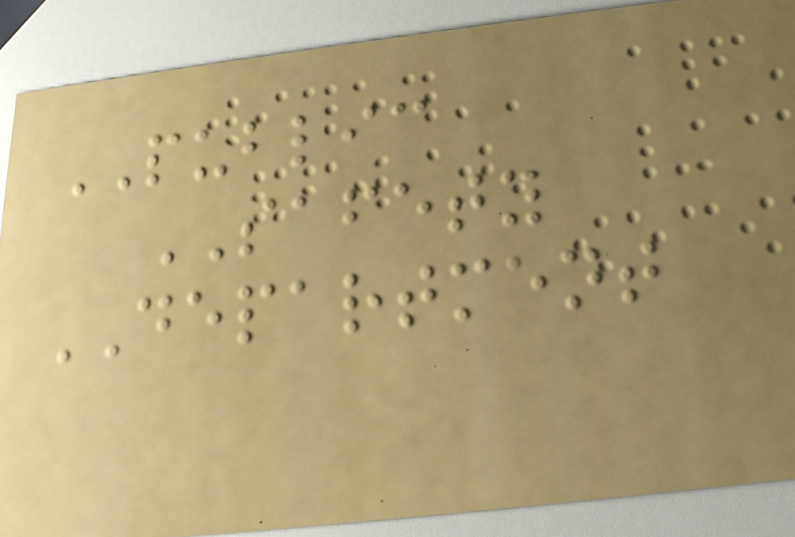PUBLIC
SAFETY
DEPARTMENT
